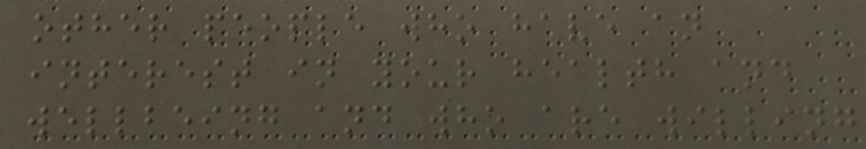other people who have an
interest in your health and
wellbeing and who are willing
